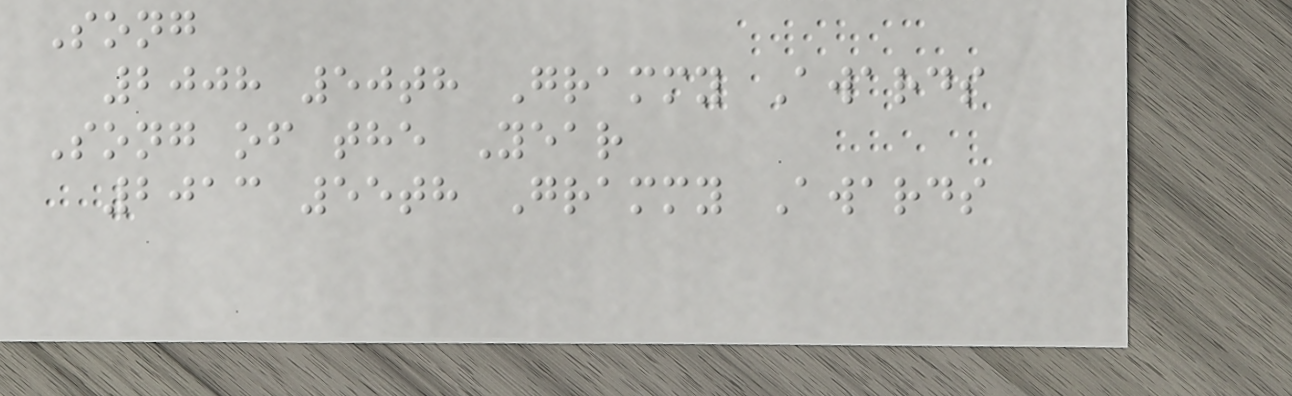Song
2008 50th Grammy Awards
Song of the Year
2013 55th Grammy Awards
